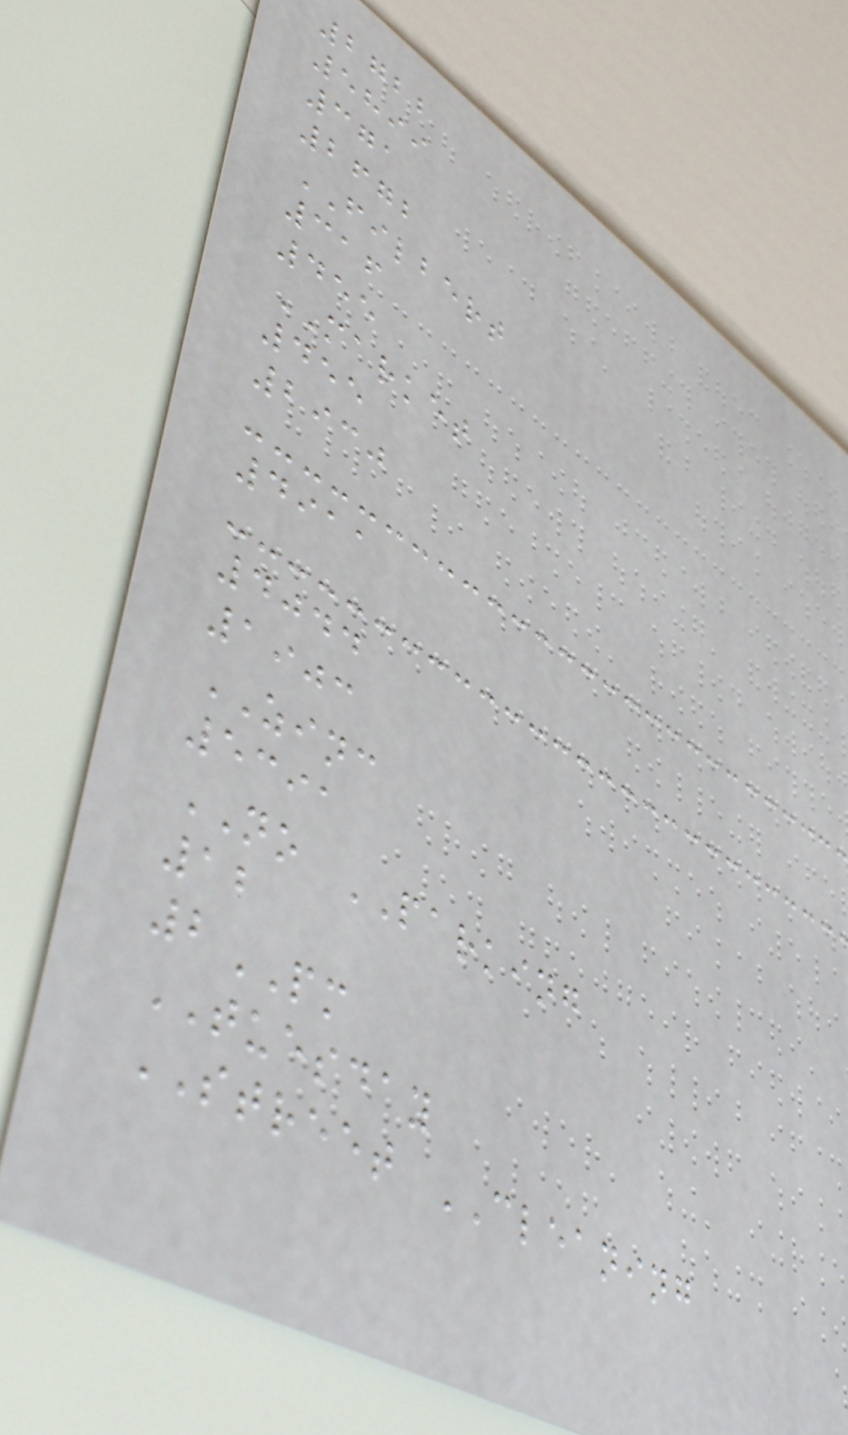2722
5899
371
2672
FILBERT
316
455
MARKET
455
2930
4911
4044
1903
ZINC
5391
NO PARKING
12
2PM
TUESDAY
STREET CLEANING
